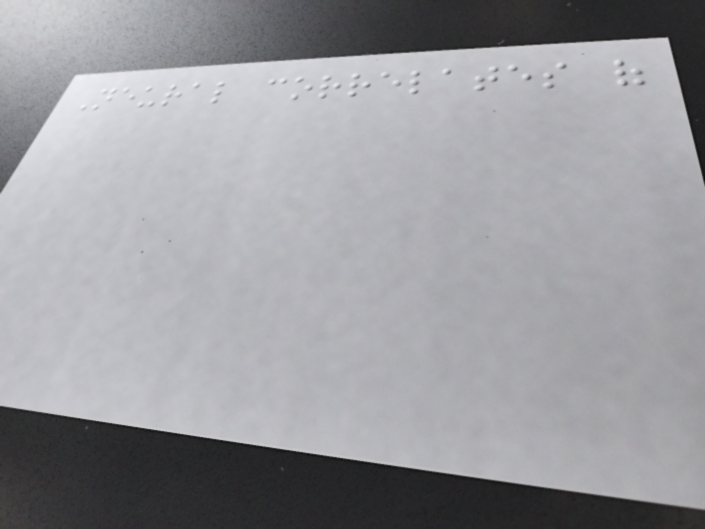Neural correlates of
